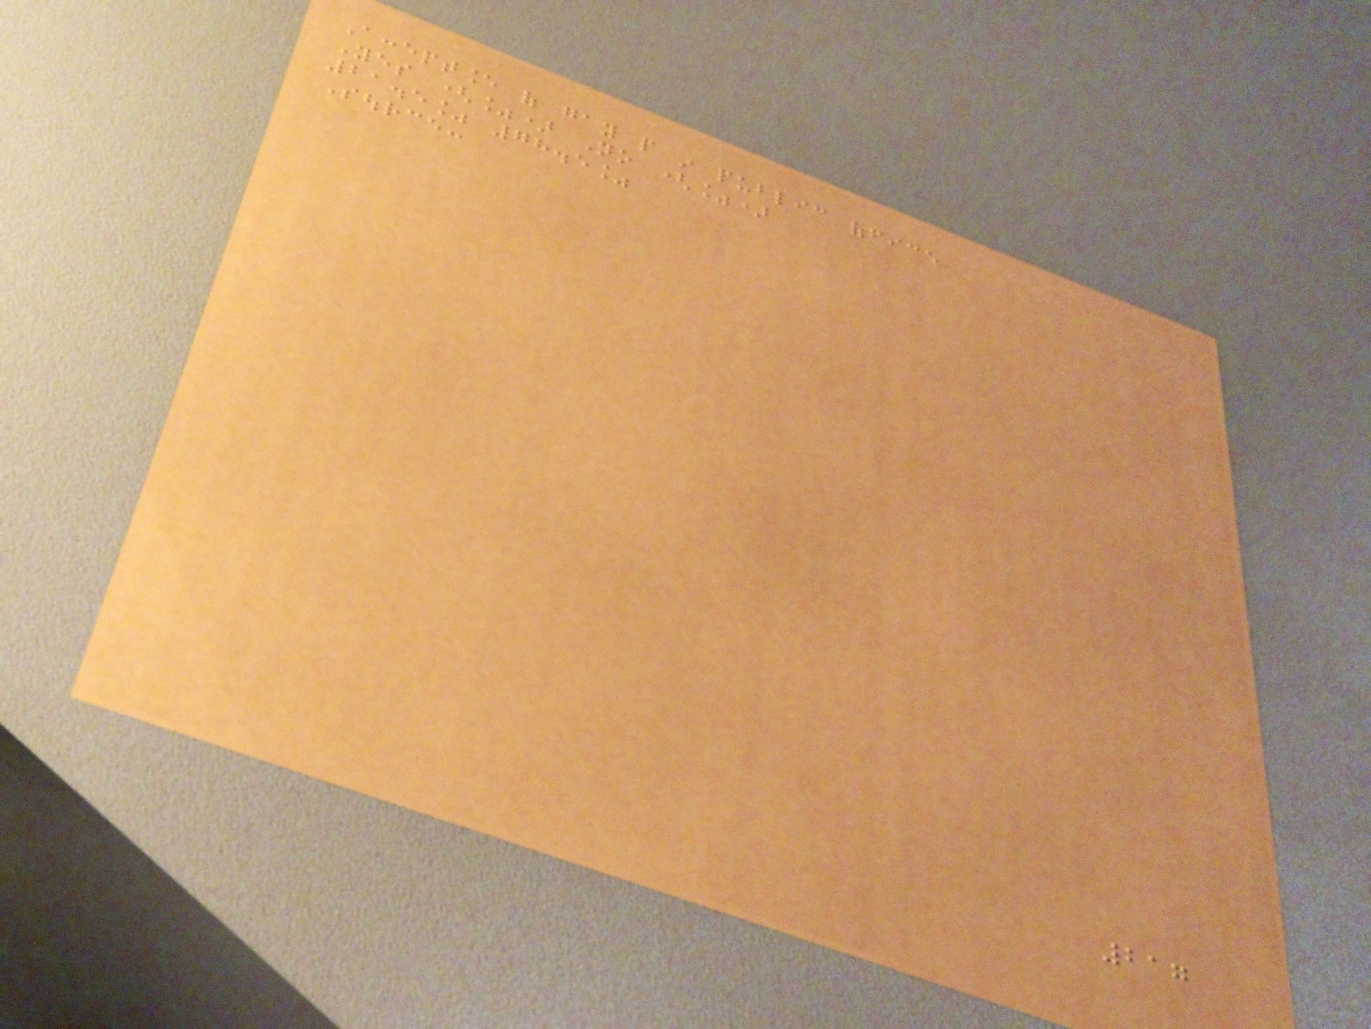Acceptance of gay people in public office
Yes (%) No (%)
21.5% 78.5%
Source:
217
